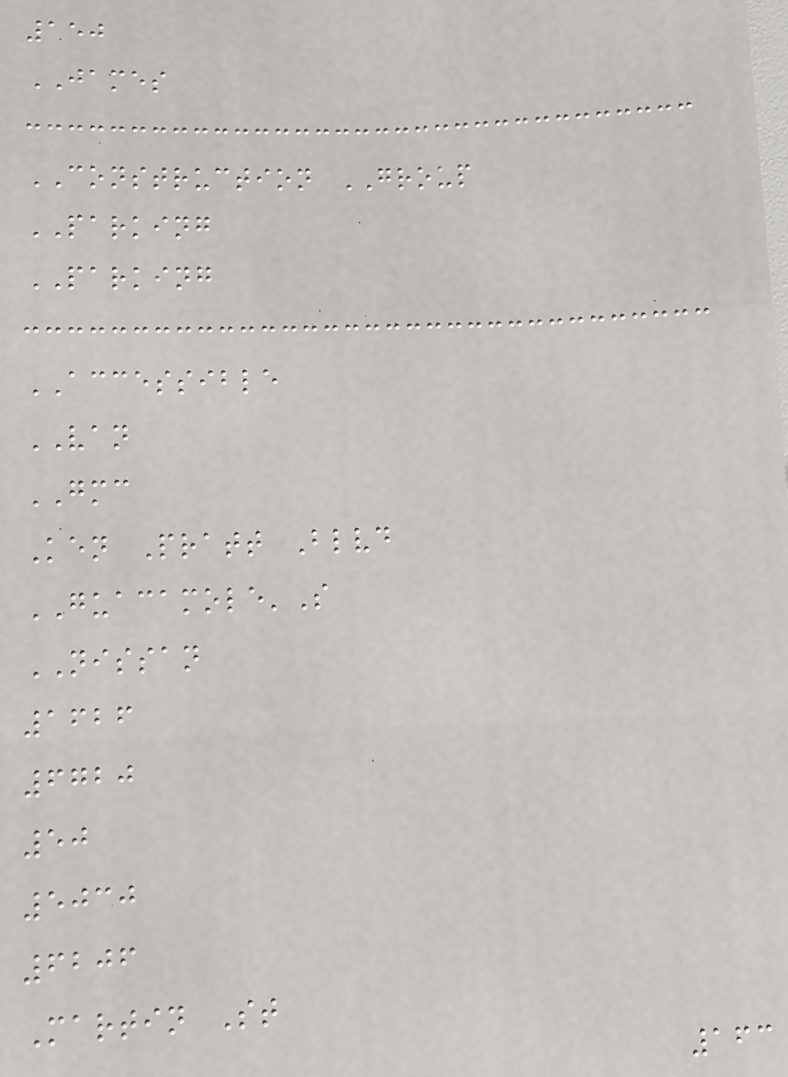150
JAMES
CONSTRUCTION GROUP
PARKING
PARKING
ACCESSIBLE
VAN
GMC
Ken Pratt Blvd
GUACAMOLE'S
NISSAN
1626
6720
50
5030
6206
Martin St
163
